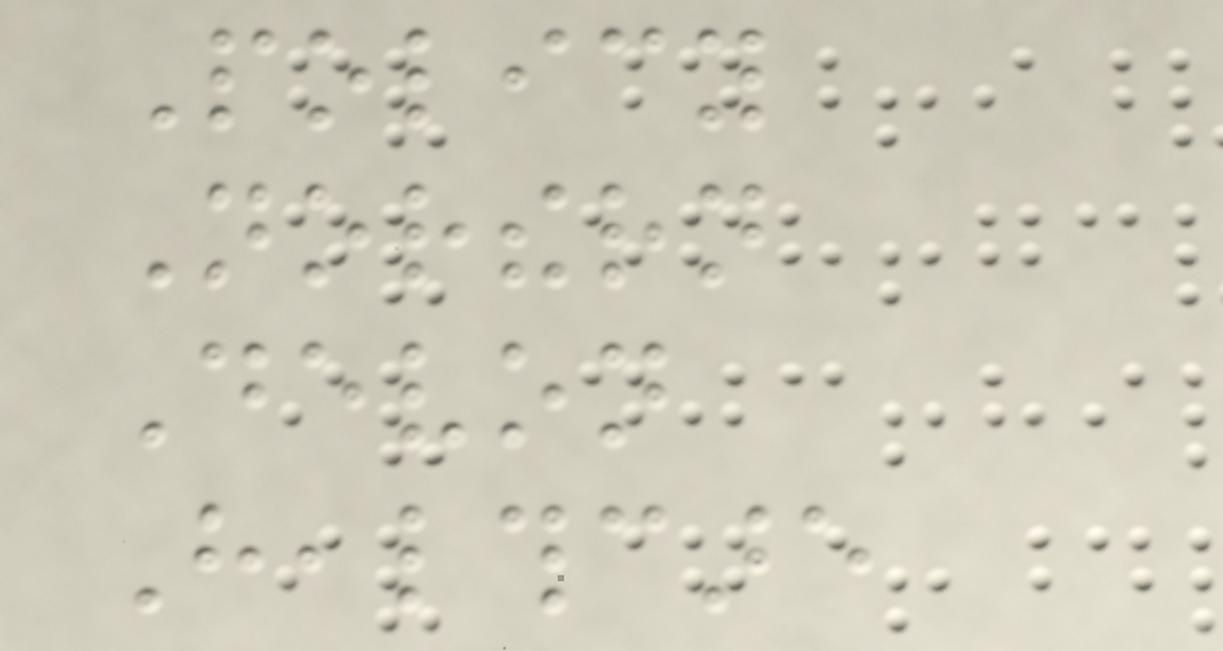Policy
Northern
Devon
Healthcare
